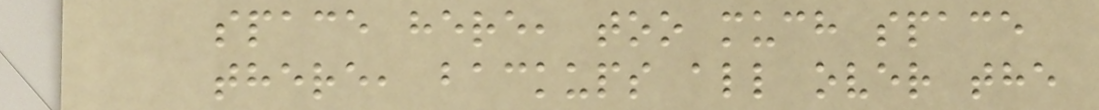space here, too much space
there, backups all over the
